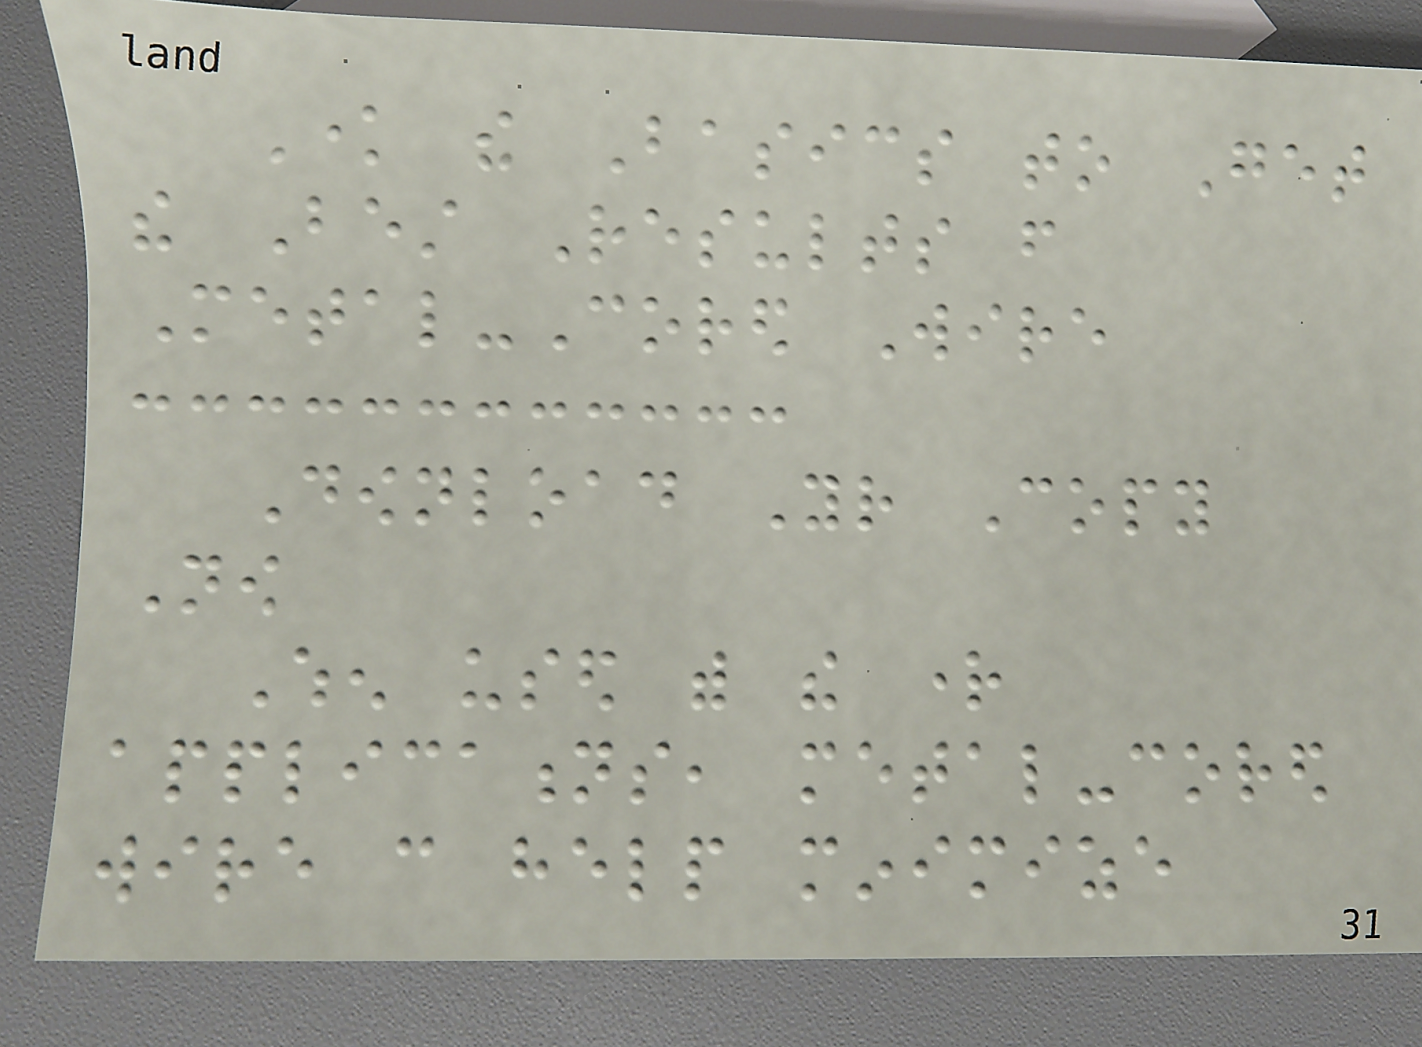Know the Basics to Get
the Best Results from
Metal-Cored Wire
Download Your Copy
Now
When used with the right
applications, metal-cored
wire can help minimize
